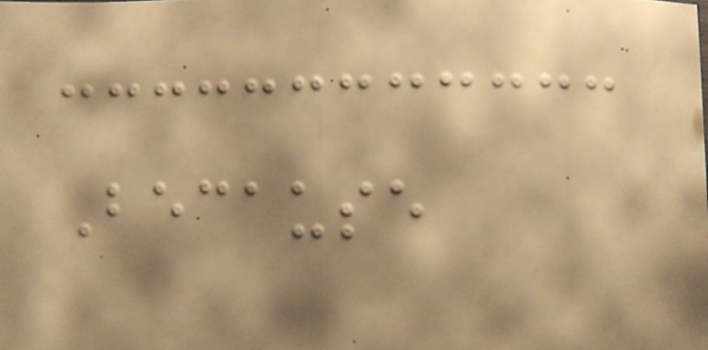Because
